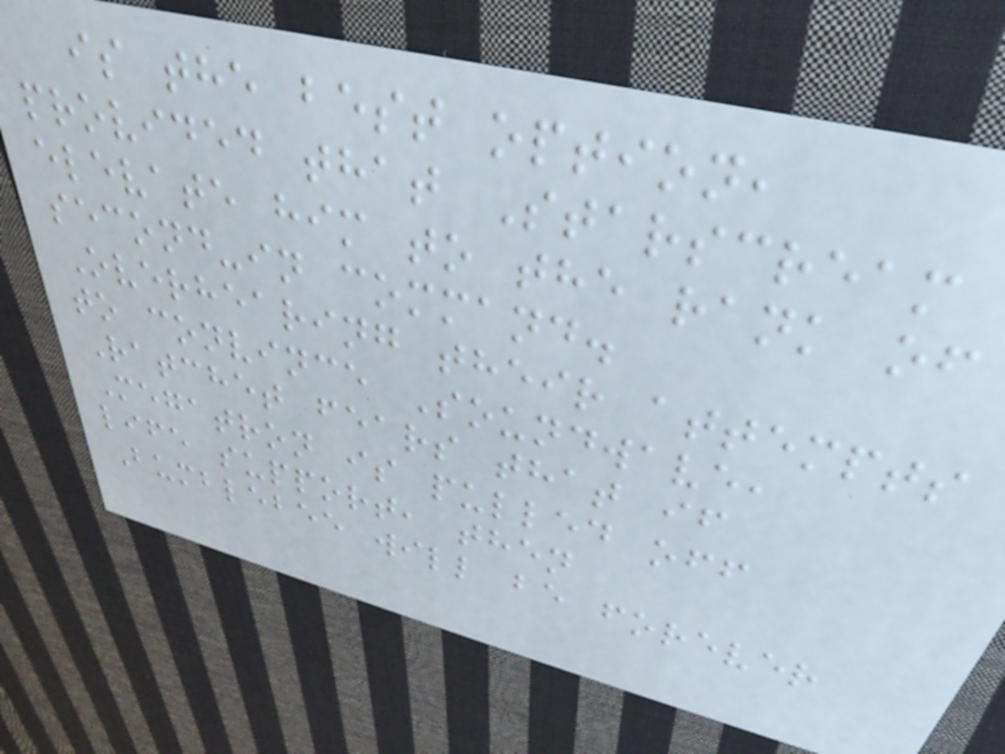is the best option,
provided that Starscream
elevate him to the rank of
second-in command.
Overhearing their attempts
to convince Soundwave,
Ratchet fears that if
Megatron is pulled off
life support, then
Bumblebee will be forever
